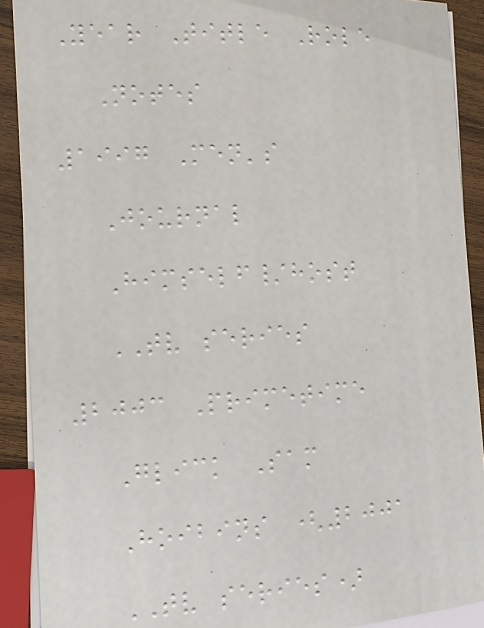Year Title Role
Notes
1997 Men's
Journal
Himself/host
TV series
2003 Primetime
Glick Sam
Hoibins (2001
TV series)
